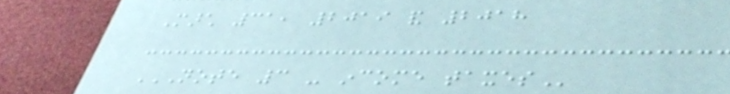March 31, 2019 and 2018
NOTE 3 - INCOME TAXES
